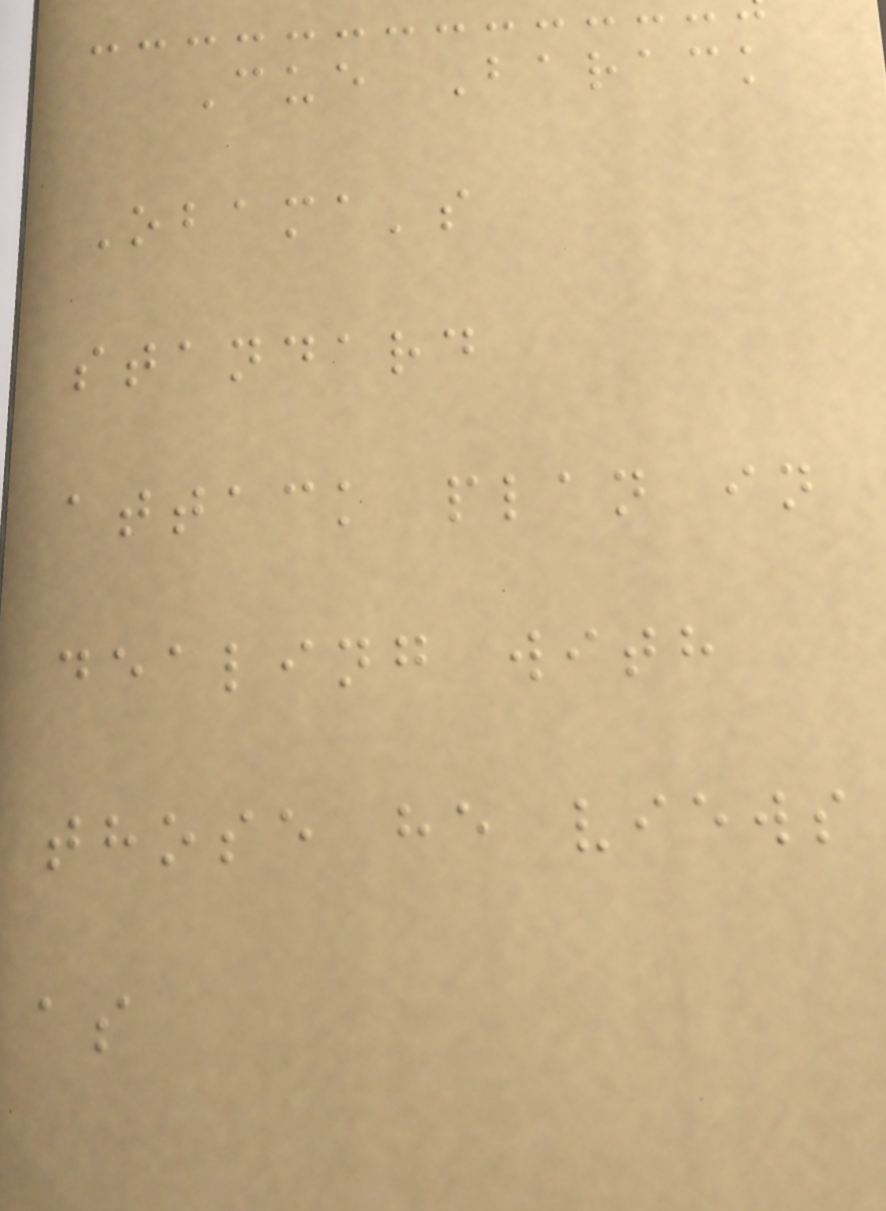Cue Barack
Obama's
standard
attack plan in
dealing with
those he views
as
